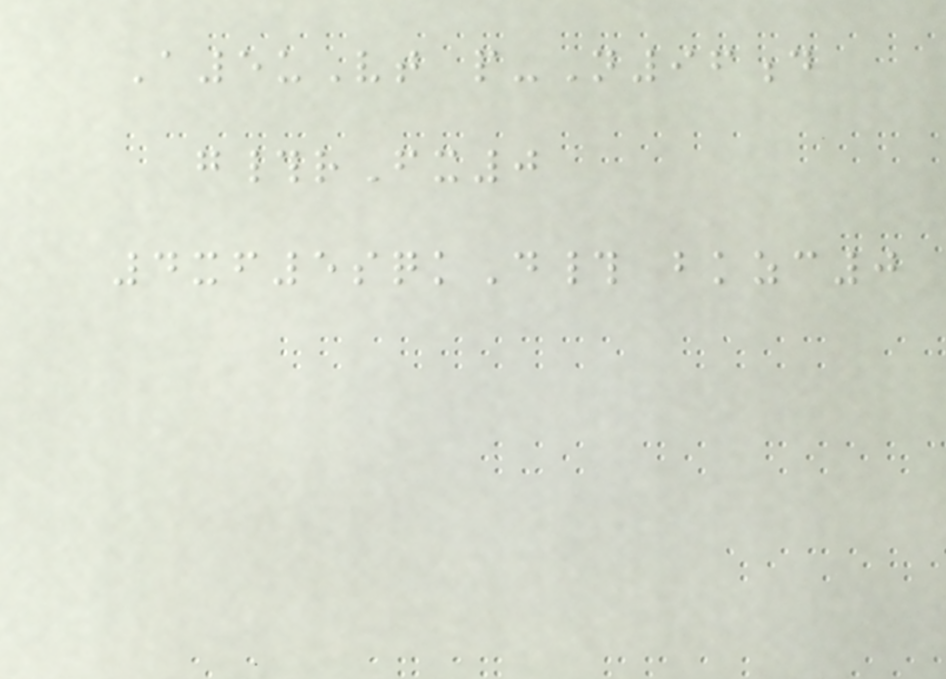A5uVt p-N96d
g#rFx0
4xf5sqkD# bkzc0
